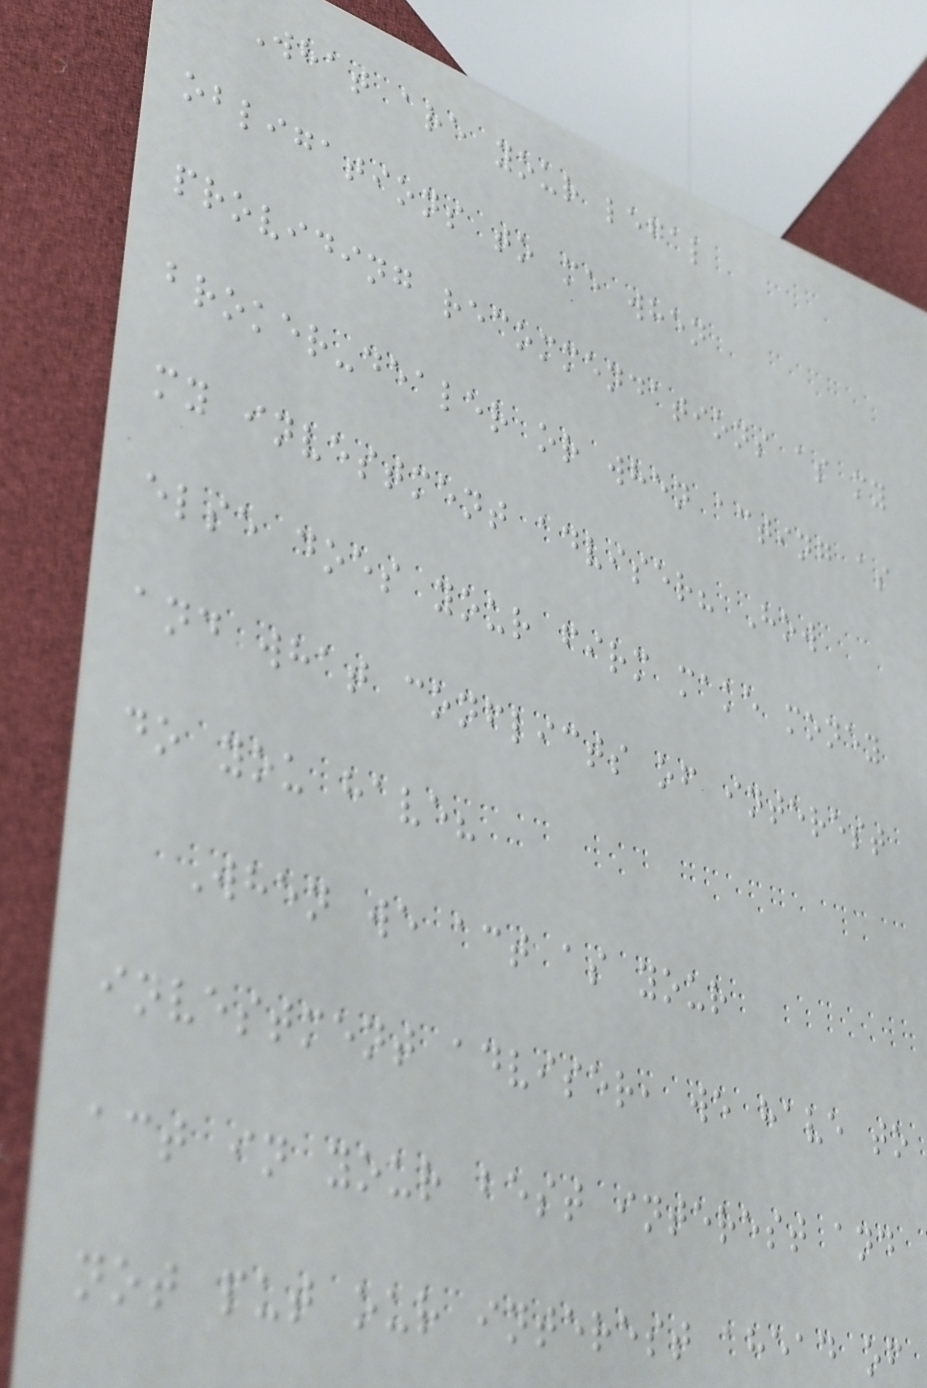What are your legal
obligations to me when
providing recommendations as my
broker-dealer or when acting as
my investment adviser? How
else does your firm make money
and what conflicts of interest
do you have?
When we act as your
investment adviser, we have to
act in your best interest and
not put our interest ahead of
